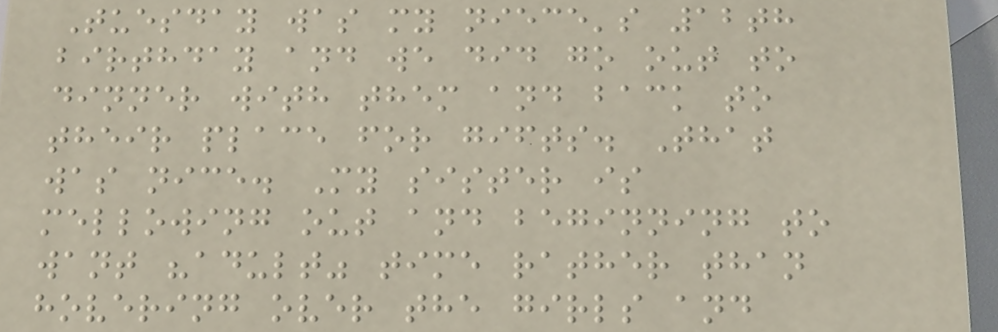Tuesday was my niece's 12th
birthday and we did go out to
dinner with them and back to
their place for gifts. That
was nice. My sister is
mellowing out and beginning to
want "adult" time rather than
hovering over the girls and
